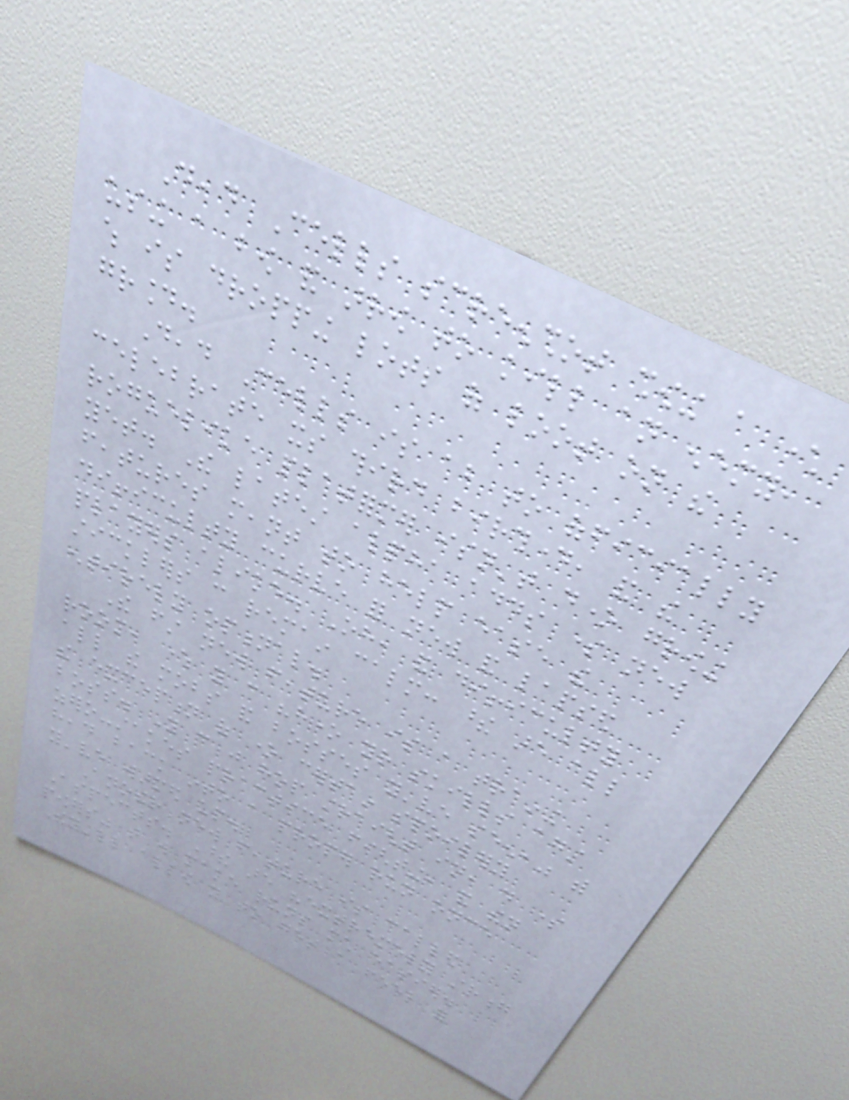Dead Cells screenshot showing a character
using a bow and arrow to kill an enemy,
which is dropping lots of loot on the
ground.
Dead Cells is about to officially
celebrate its third birthday, and the
roguelike platformer isn't done growing
yet. The latest alpha adds some new
features meant to help ease the
difficulty curve for new and lapsed
players alike. Oh, and difficulty
sticklers can remain calm: these are all
entirely optional.
The first new feature is a training
room, where you can "hone your skills against
all the mobs and bosses you've seen," with
the exception of one certain spoilery
boss. You can just hop straight in, do some
zero-stakes practice fighting, and then
head back into a proper run once
you've warmed up.
Another new feature is called
Aspects. These are "extremely strong
powers" that will make runs much easier.
They'll allow you to get a feel for
